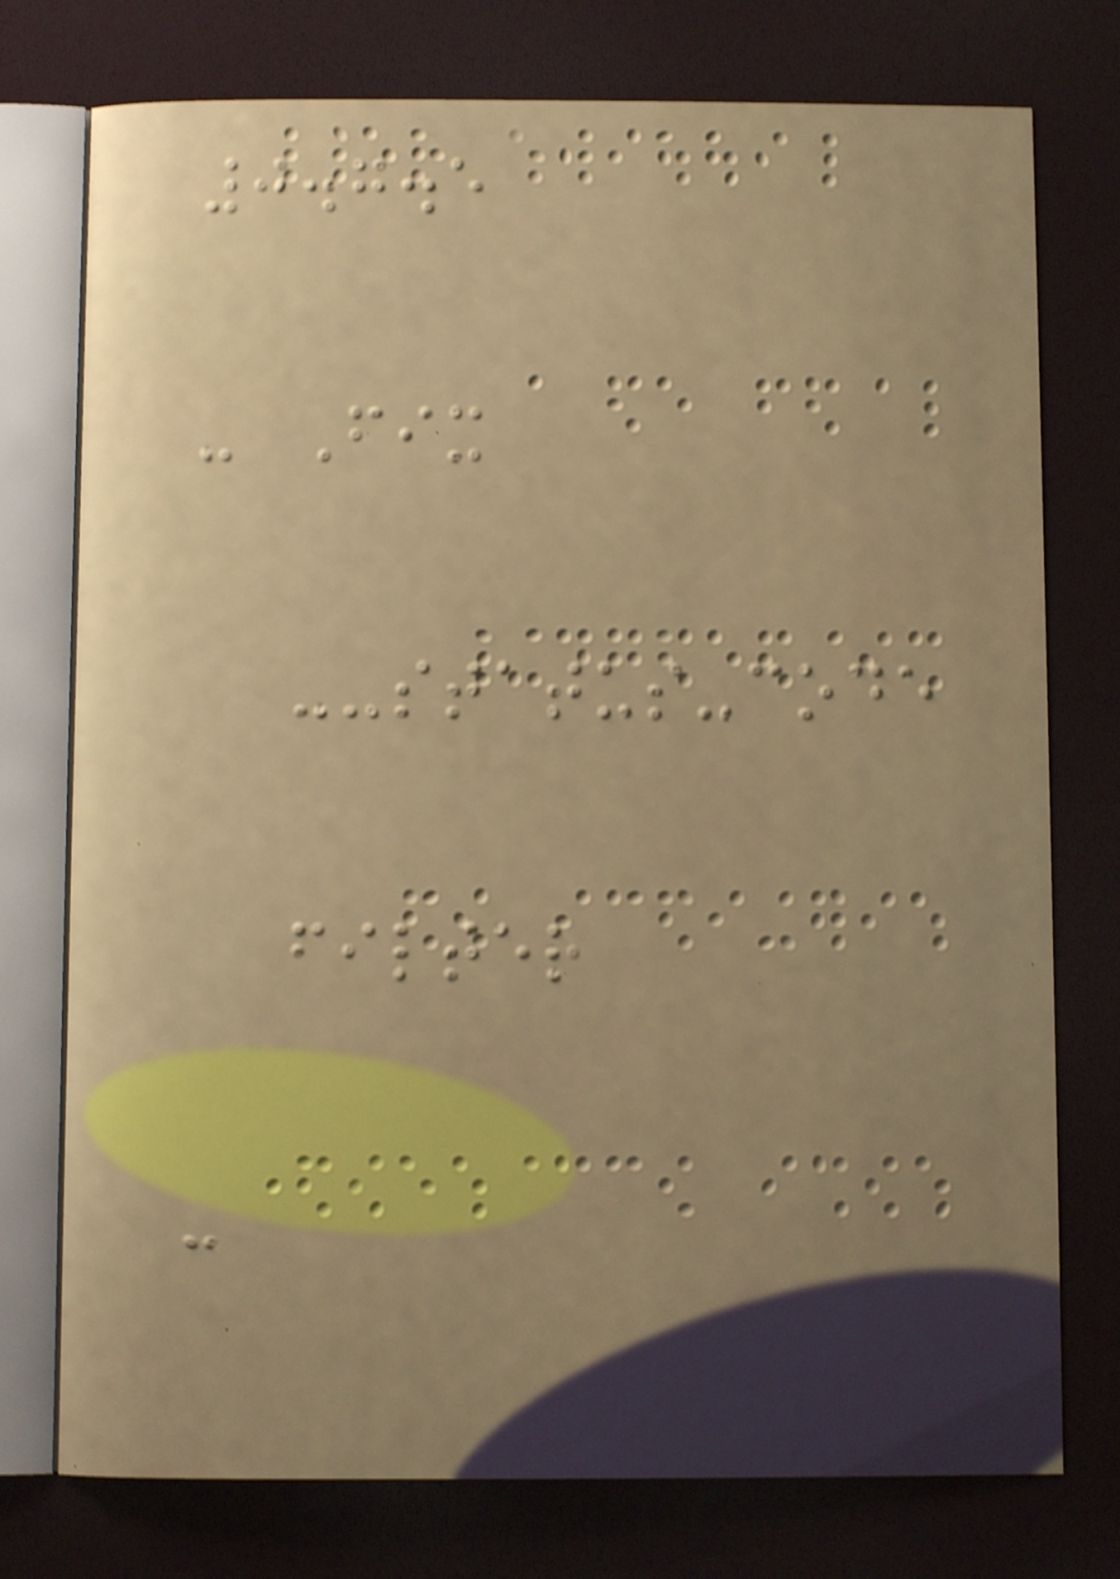0.7.5
- Fix
--status-code
filter
-
